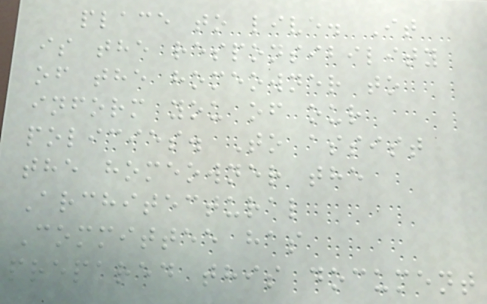place to live. It
is the responsibility
of the homeowner to
inform you of our
policies. To assist
the homeowner the
Architectural
Committee has
prepared this document
